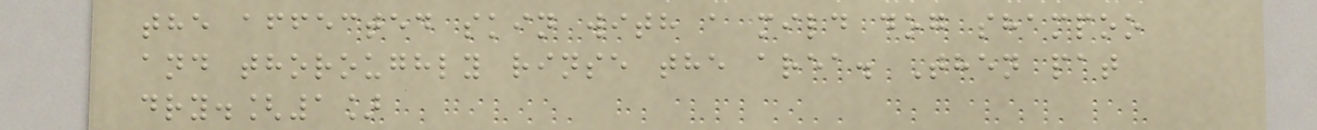the affected skin with a mild dog shampoo
and thoroughly rinse the area. Then pat
dry.[1]
